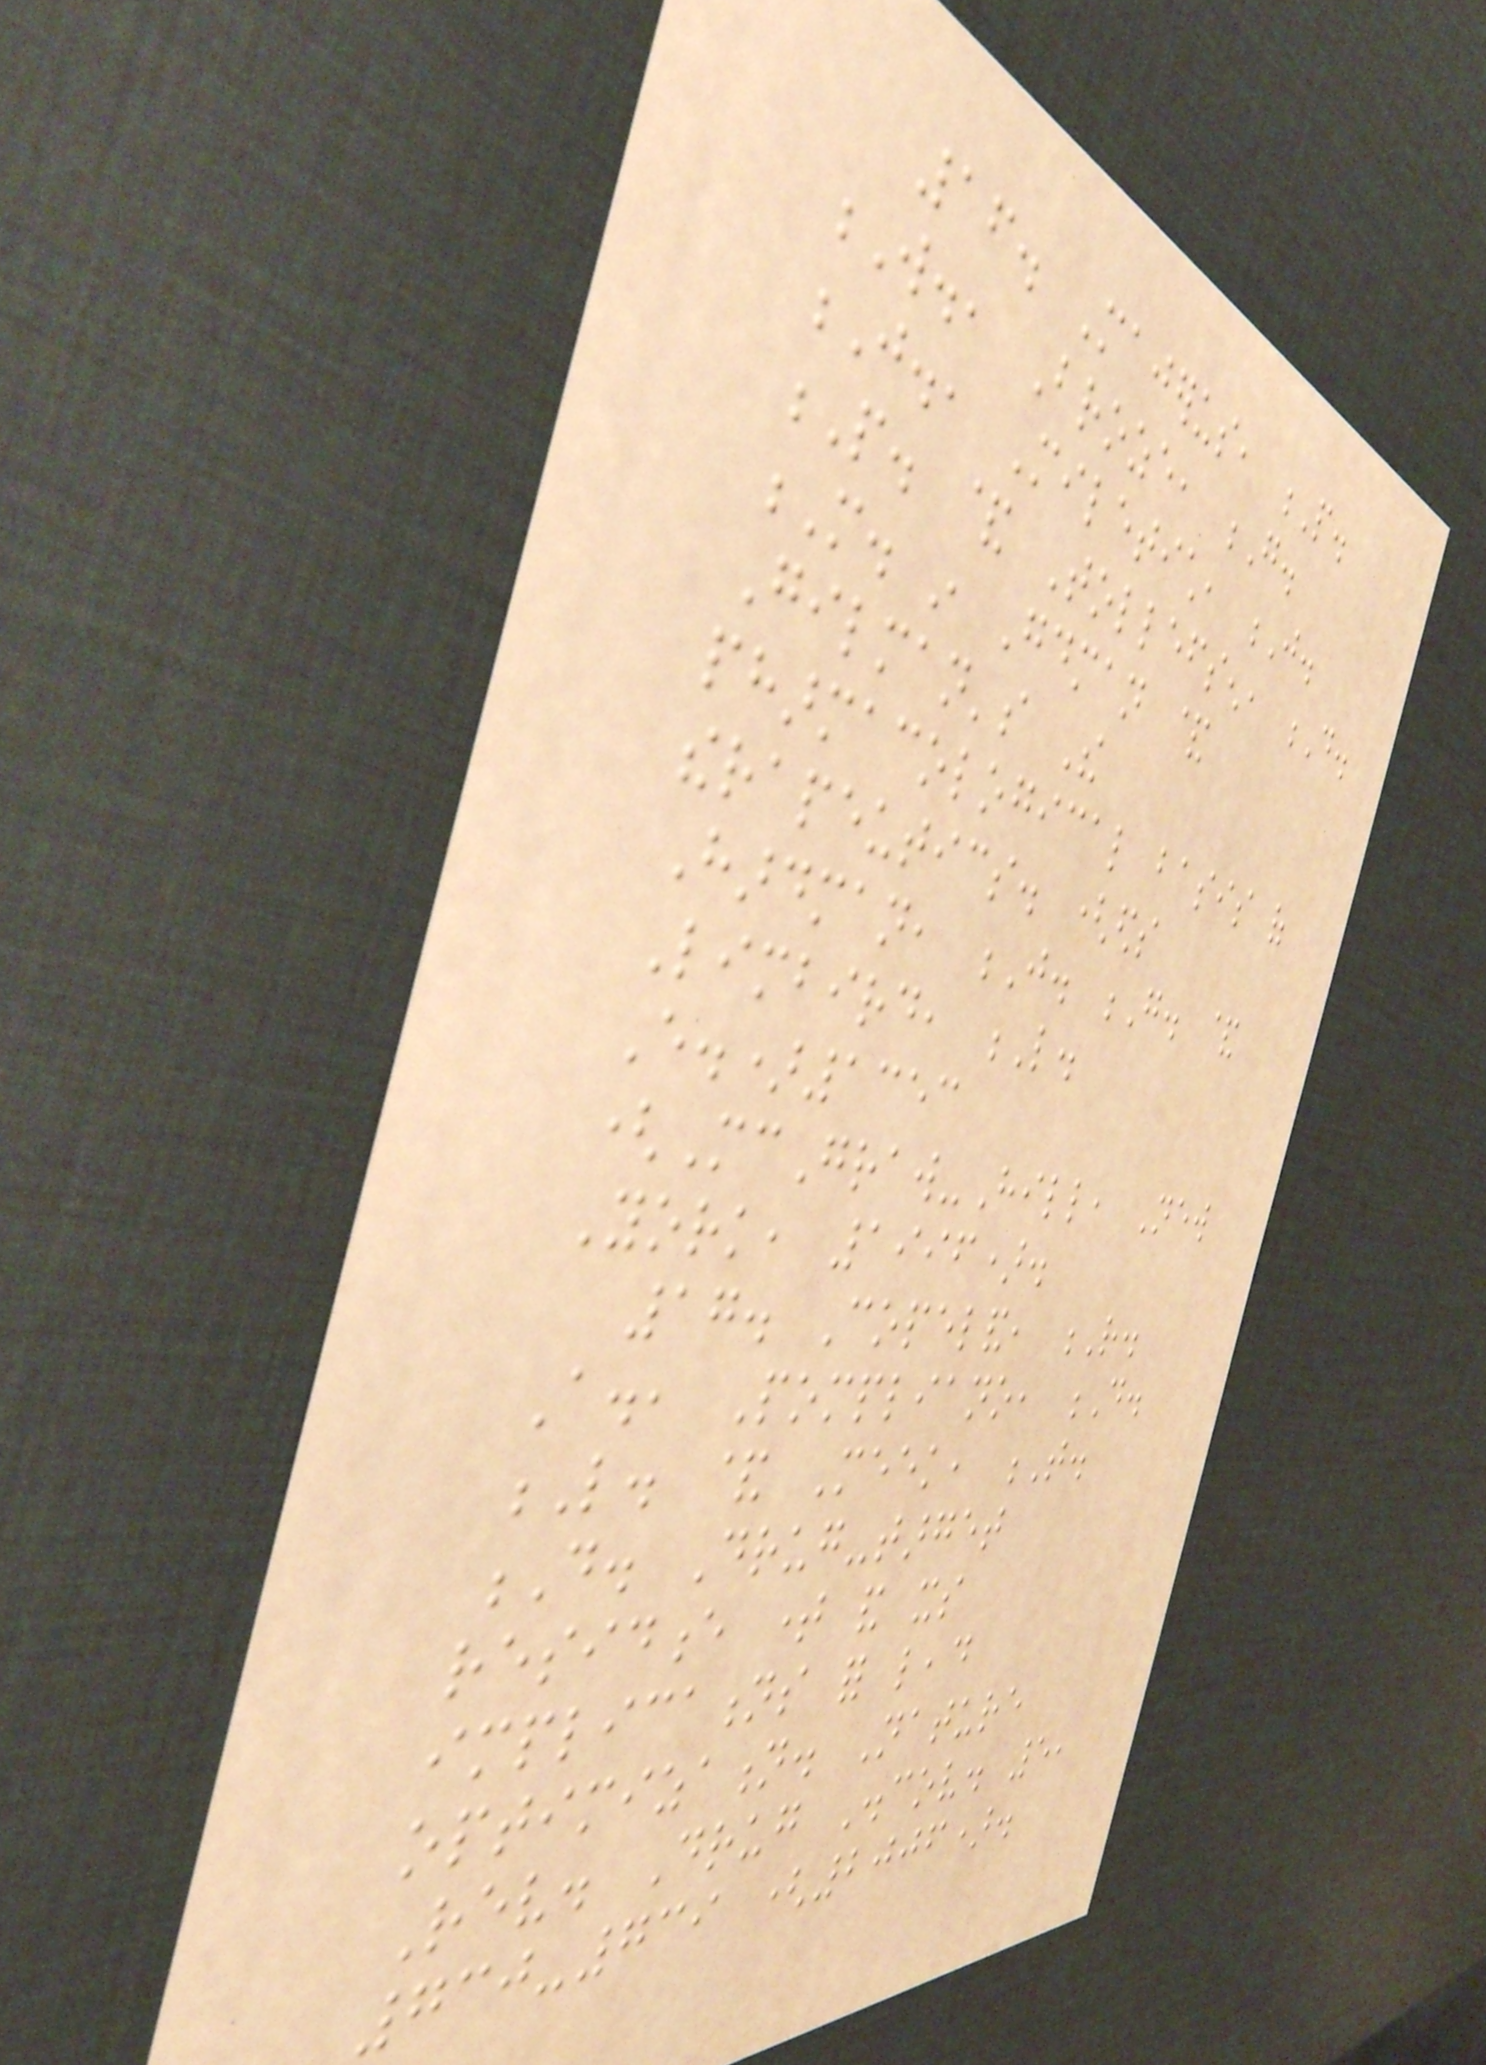16. Majerus, P.
W., Broze, G.
J., Miletich, J.
P. & Tollefsen, D.
M. in Goodman &
Gilman's The
pharmacological basis of
therapeutics. (eds
Hardman, J. G. &
Limbird, L.
E.)1353
(McGraw-Hill, New
York, 1996).
17. Copeland, R.
A., Pompliano, D.
L. & Meek, T.
D. Drug-target
residence time and its
implications for lead
optimization. Nature
Rev. Drug Discov. 5,
730-739 (2006).
